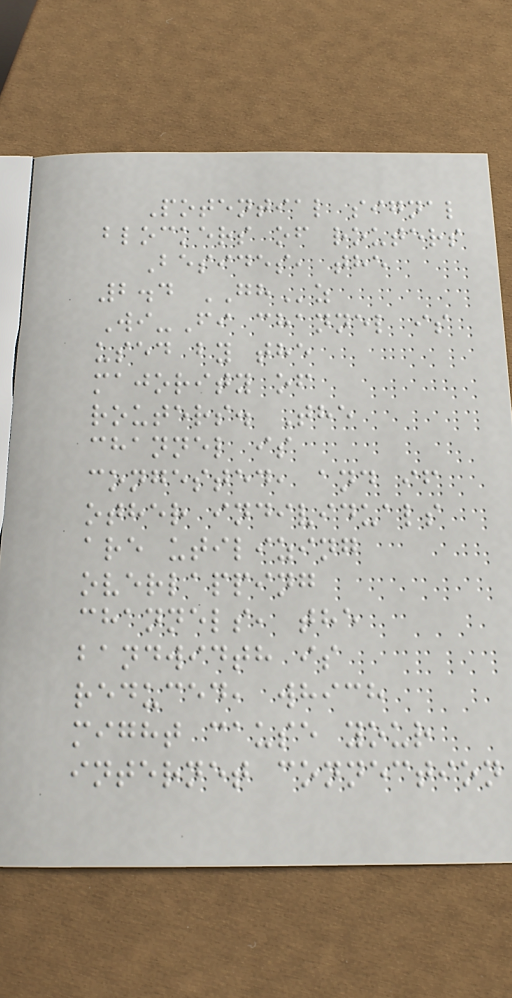Potential signal
blockers of routers
Besides, the
2.4 GHz
Wi-Fi channel is
used by the
majority of
routers. The
channel is
congested, and if
other individuals
are utilizing
overlapping
channels, the
bandwidth is
reduced, which
might cause your
internet connection
